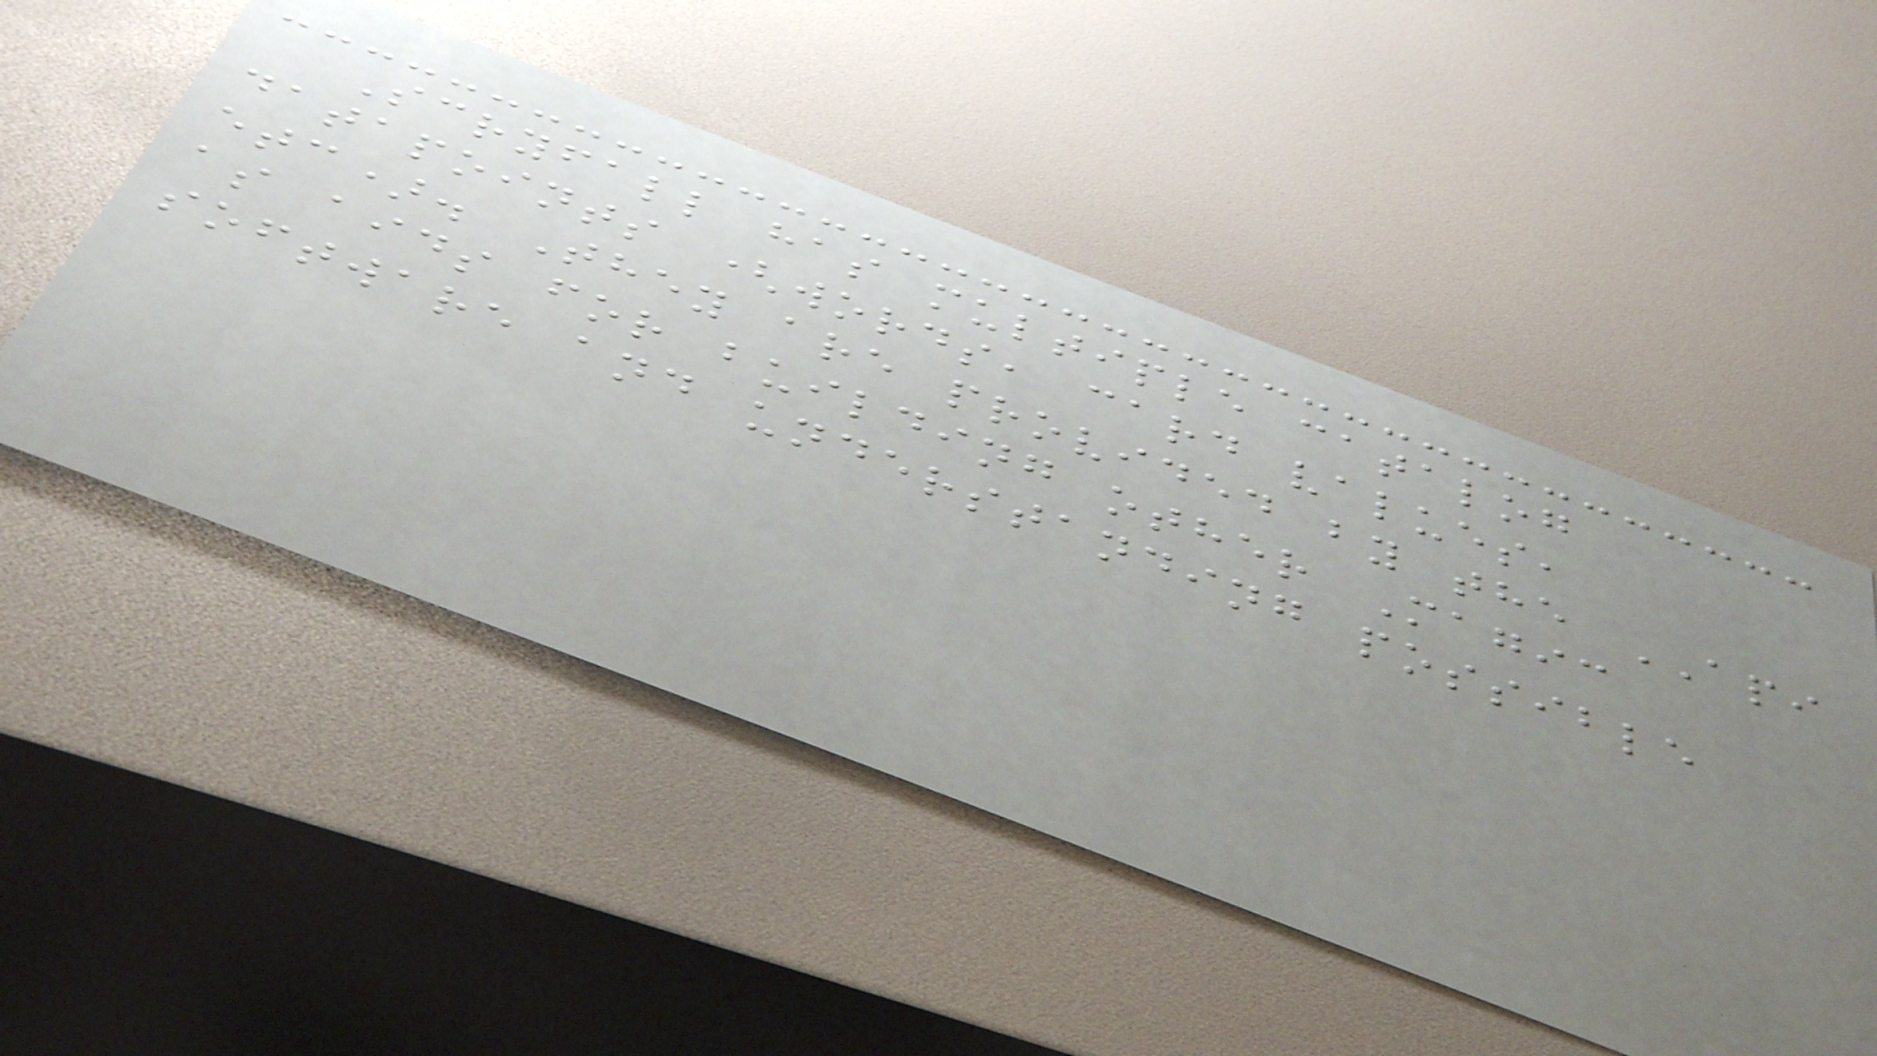Scryfall has multiple catalog
datapoints (words, card values,
etc). They are provided by the API
as aids for building other Magic
software and understanding possible
